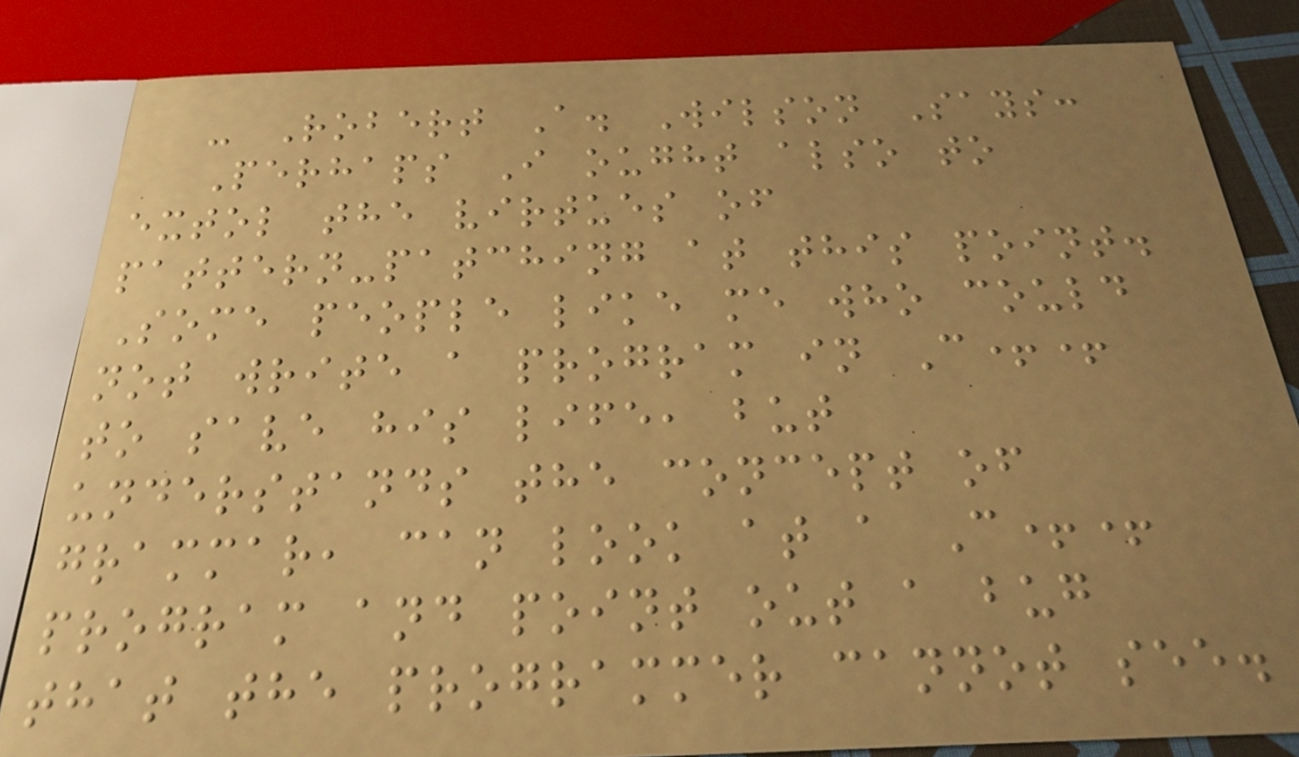- Robert A. Wilson Says:
Perhaps I ought also to
extol the virtues of
pattern-patching at this point.
Some people like me who could
not write a program in C++
to save his life, but
understands the concept of
grammar, can look at a C++
program and point out a bug
that the programmer cannot see.
